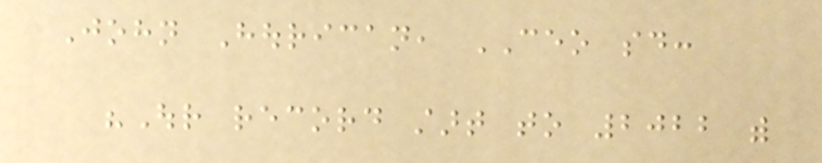John Hourican, CEO said:
"Our record start to 2022 with
